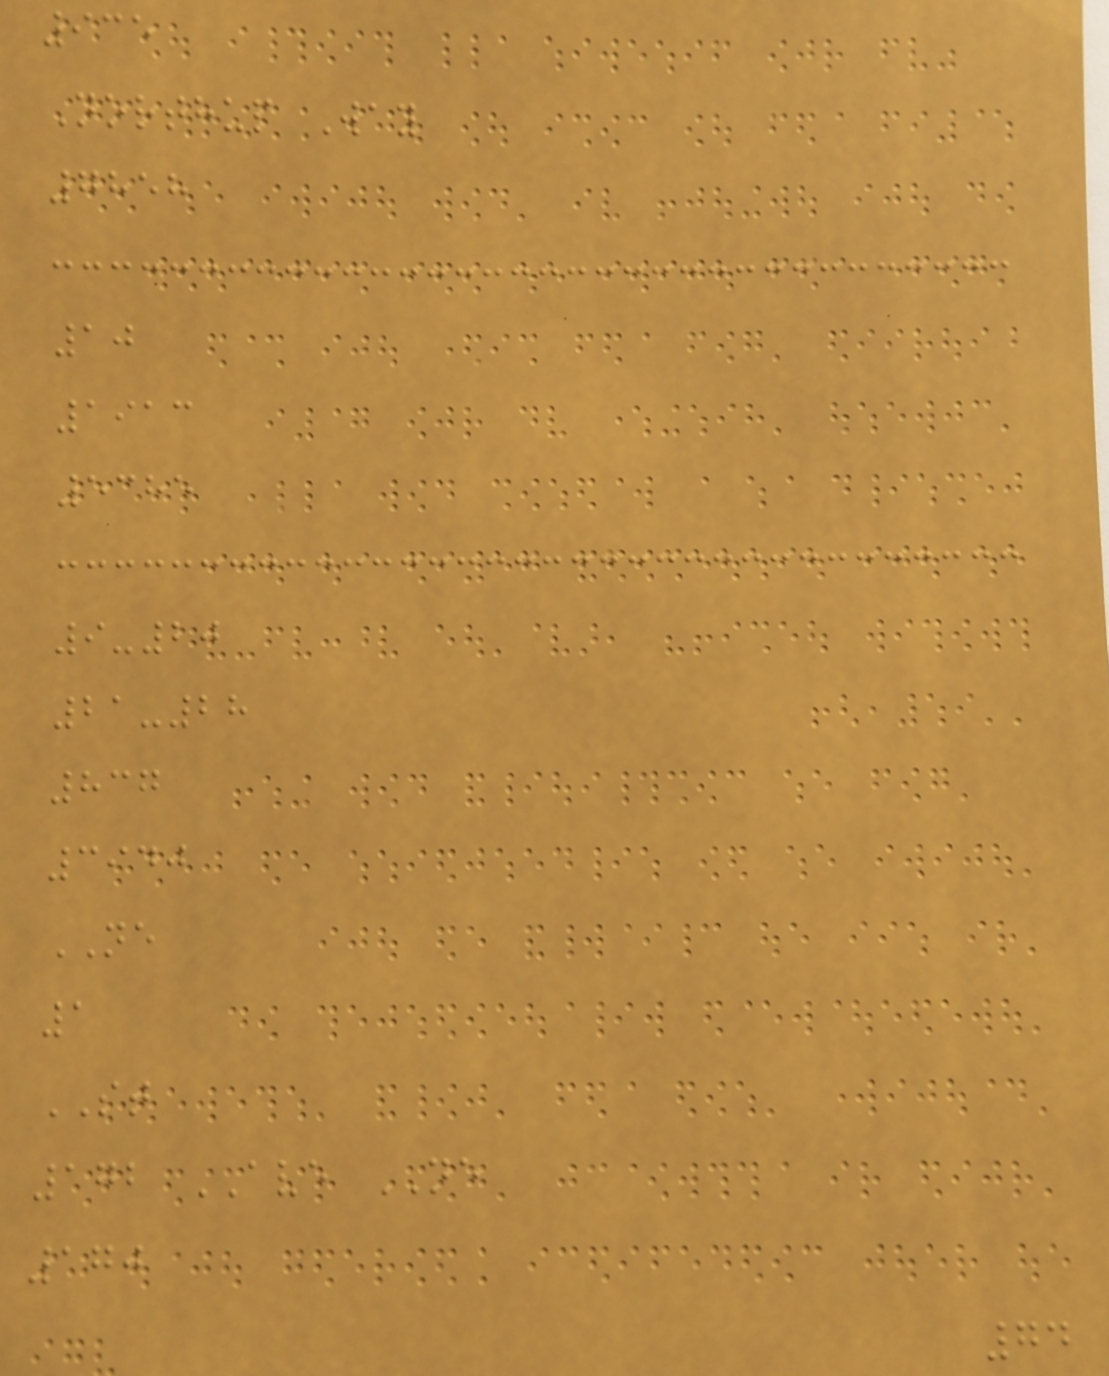935
Northup Way
7858
10
1913
5385
9-20
21-28
837
3940
NE
1
ST
172 AVE NE
170
74
